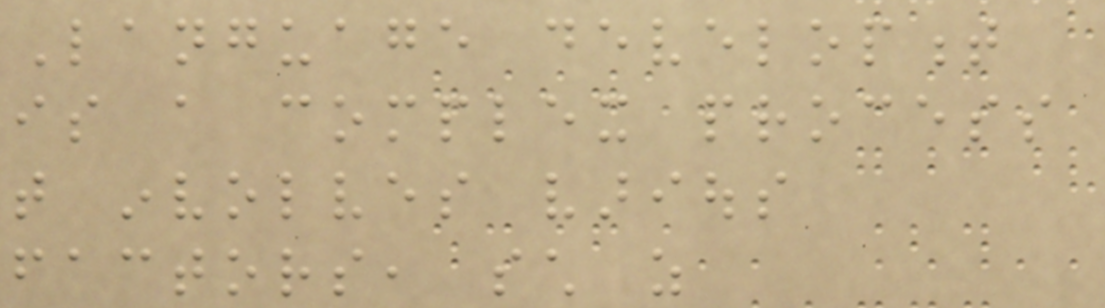Language development
is a complex process
that involves various
factors, such as
